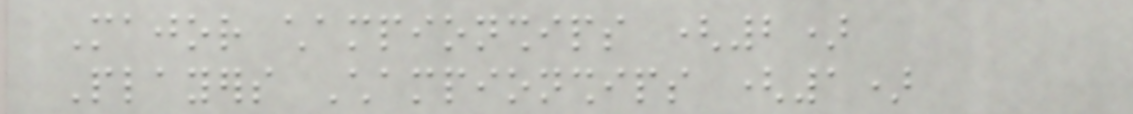Major championships (2)
Players Championships (1)
